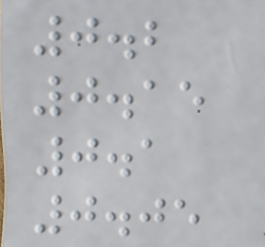0.2
0.15
0.1
0.05
